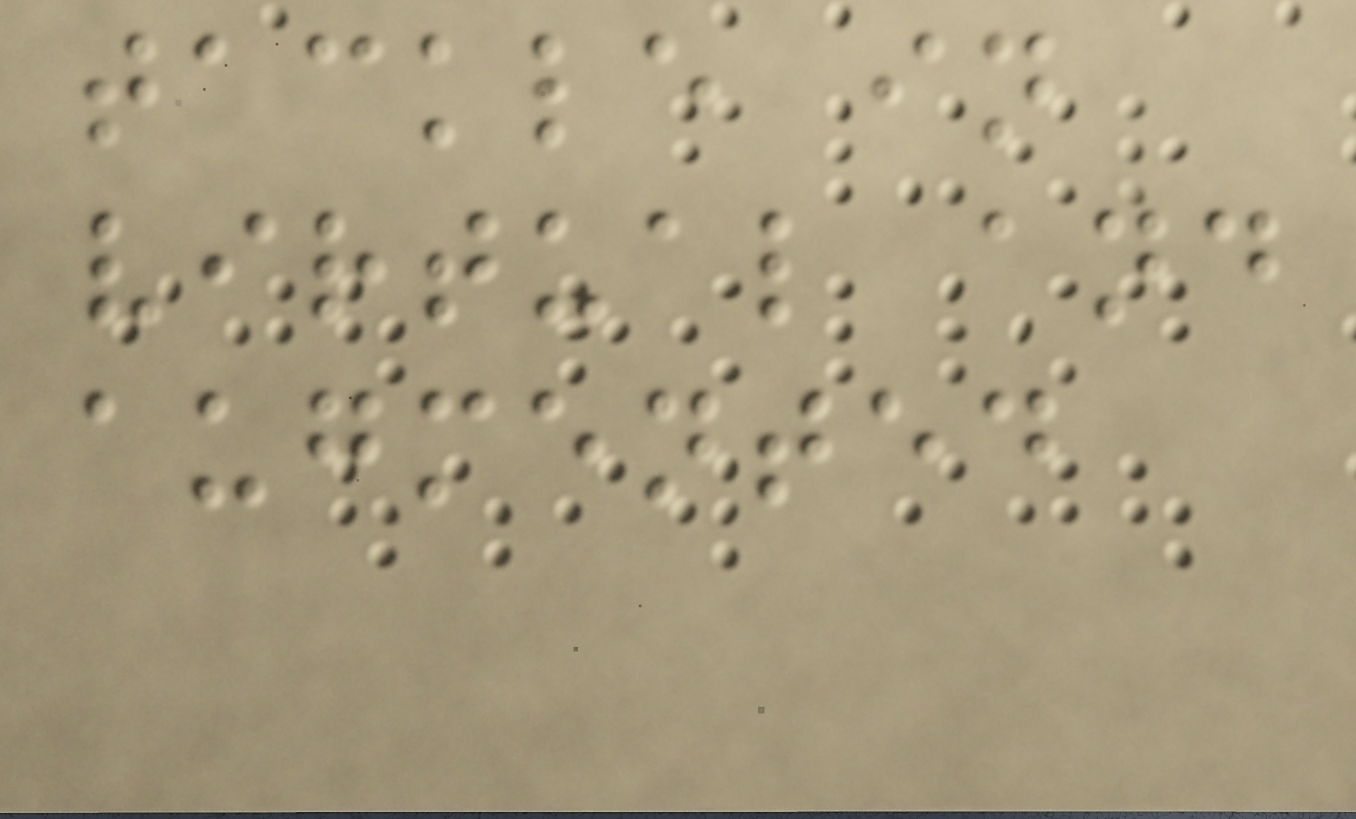tackle in
virtual and
augmented
